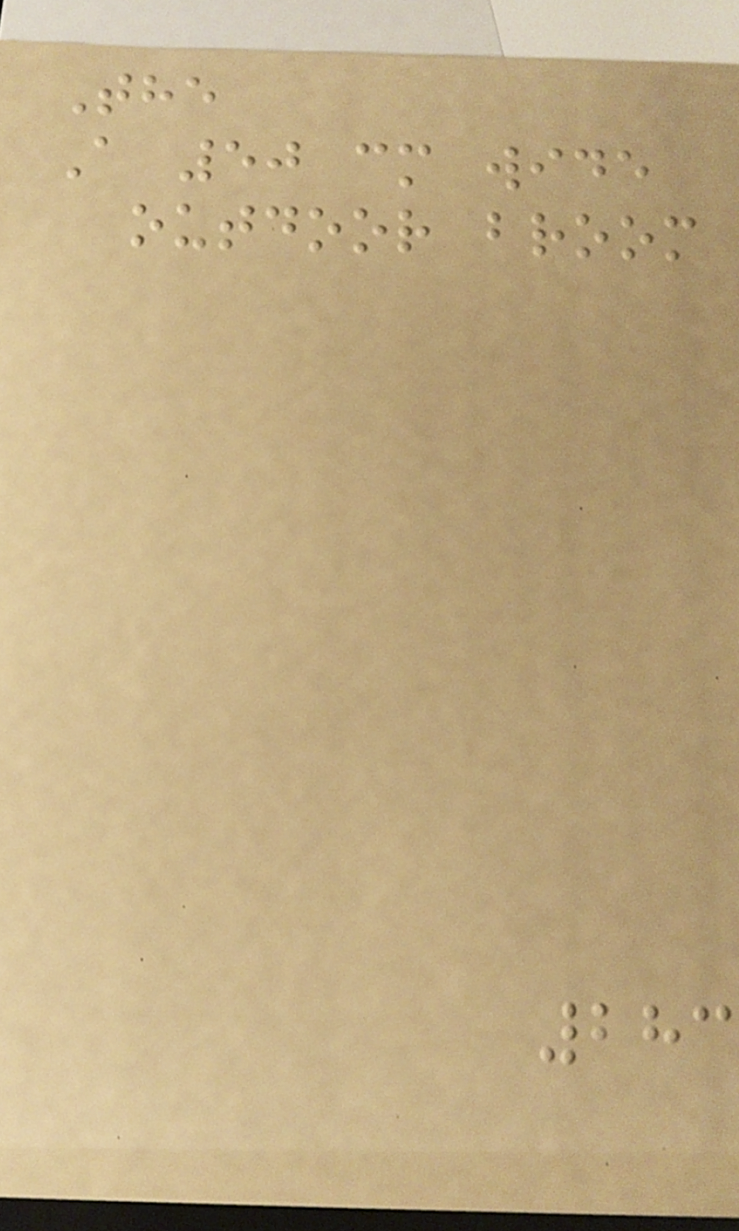The
A 50 cm wide
outdoor broom
283
